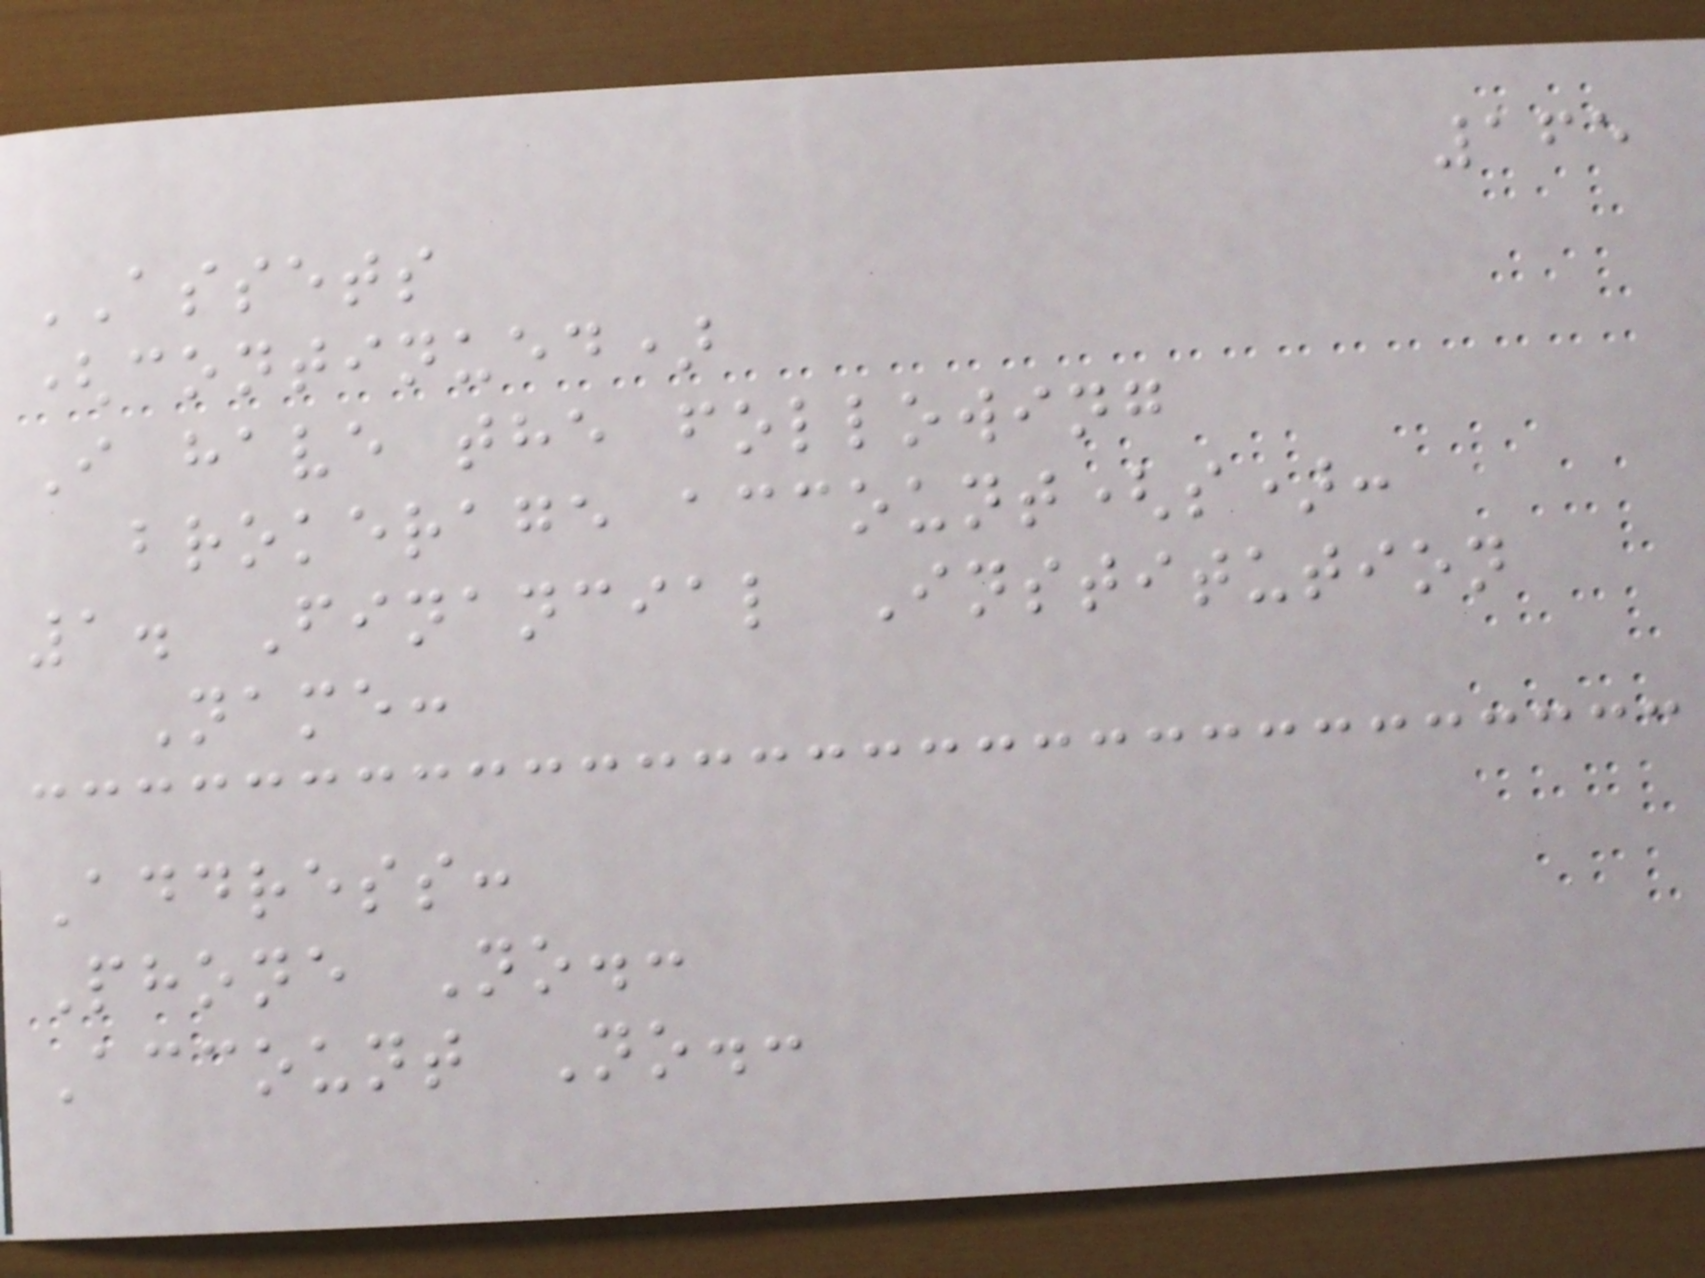165
ASSETS
(continued)
I have the following
brokerage account(s):
1. Financial Institution
Name:
Address:
Phone No.:
Account No.:
